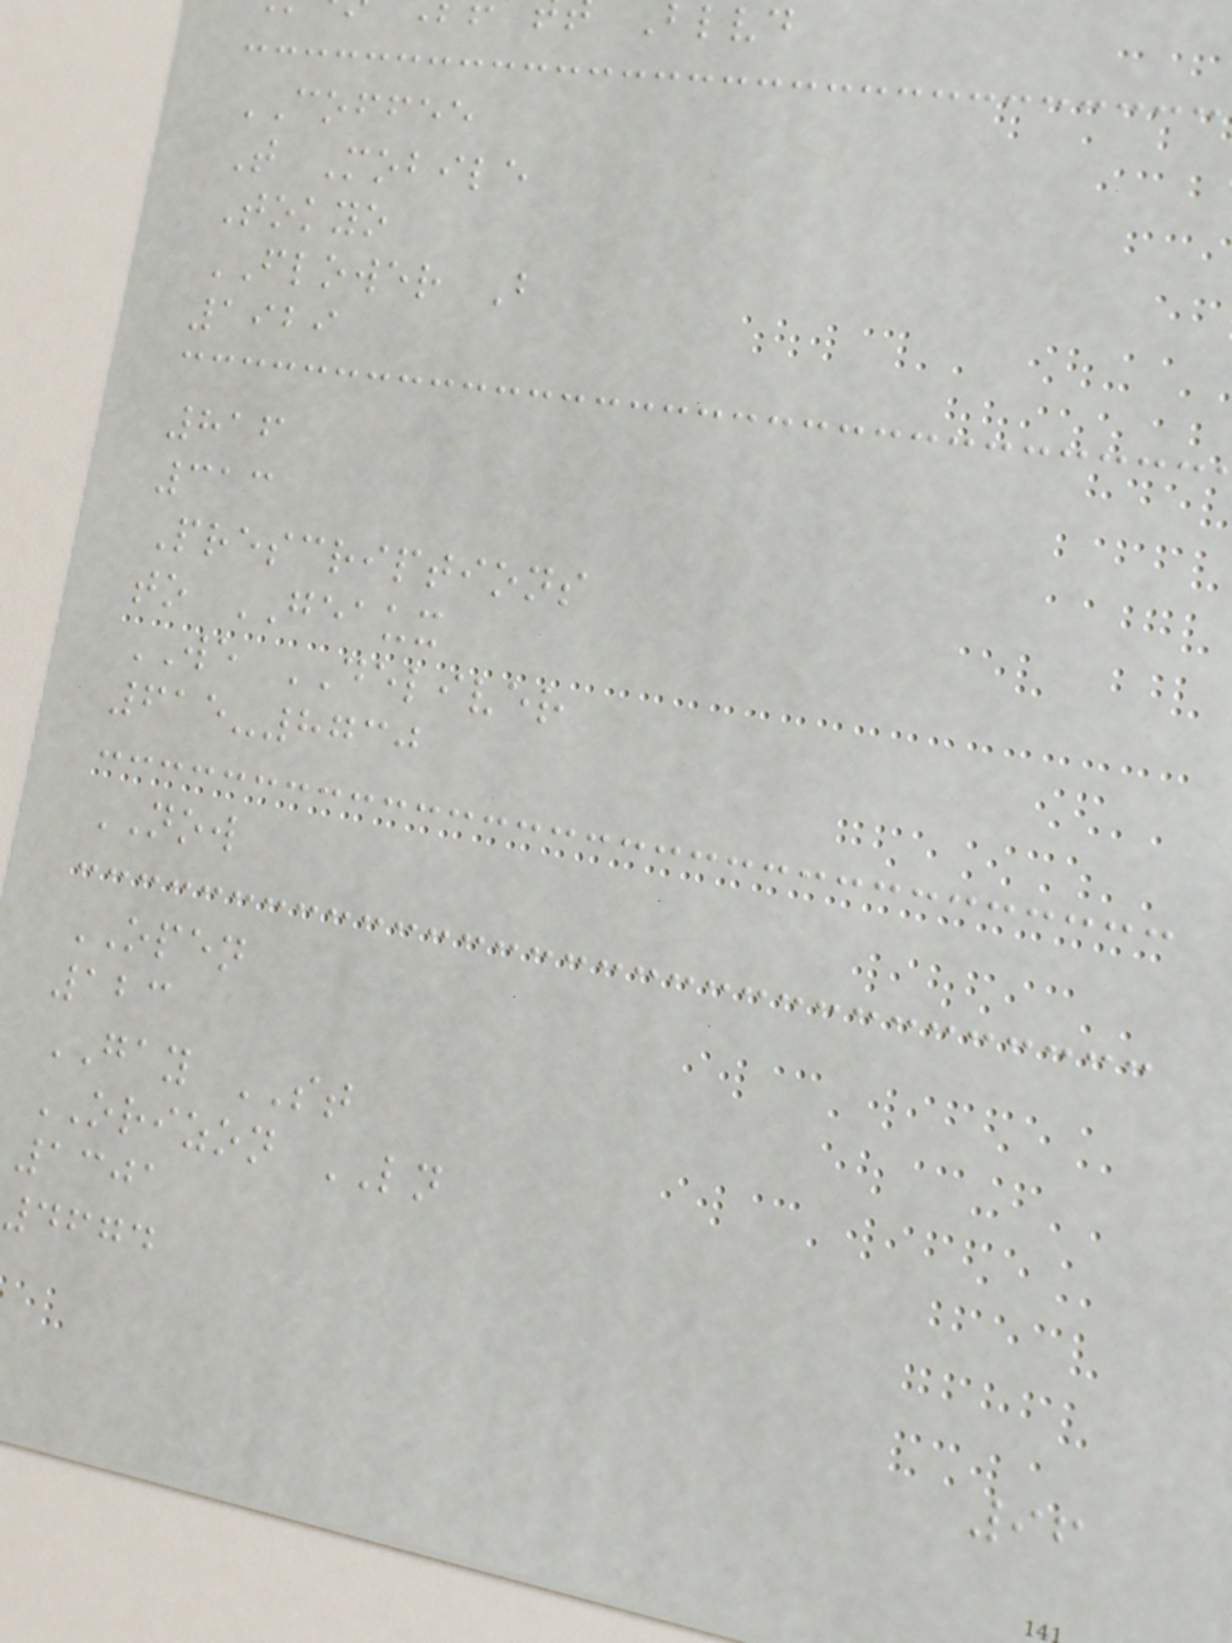COFFEE
T Mobile
Tokyo
FLOWER B
1929
816
313
Prescriptions
to GEAUX
WE DELIVER
615-8730
NOW
OPEN
123
GAY ST
ORIZON LN
1301
4674
96
